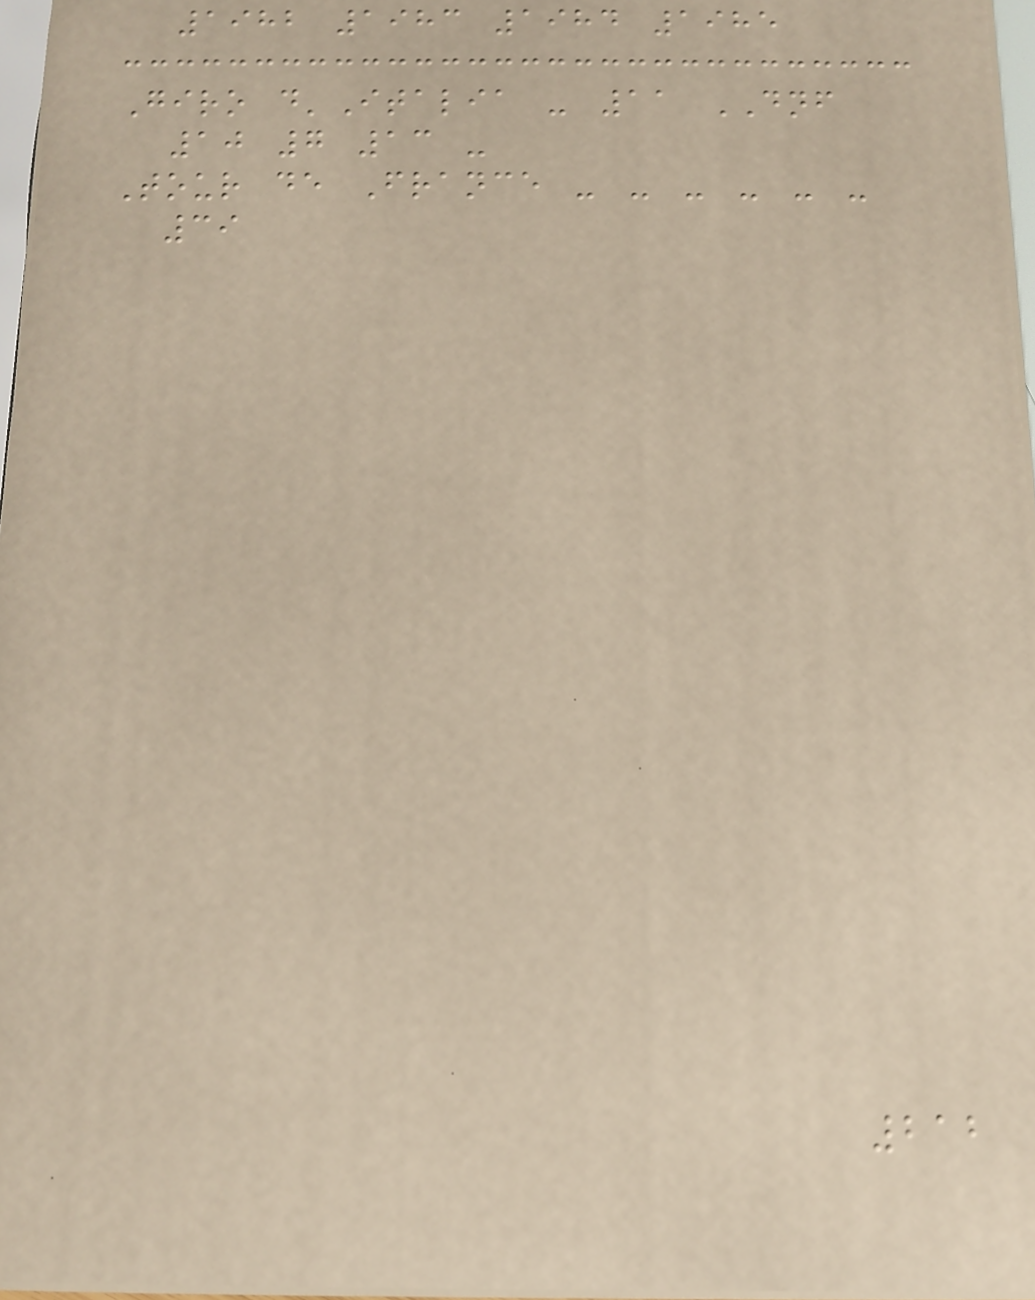1982 1983 1984 1985
Giro d'Italia - 11 DNF
10 7 13 -
Tour de France - - - - - -
39
212
